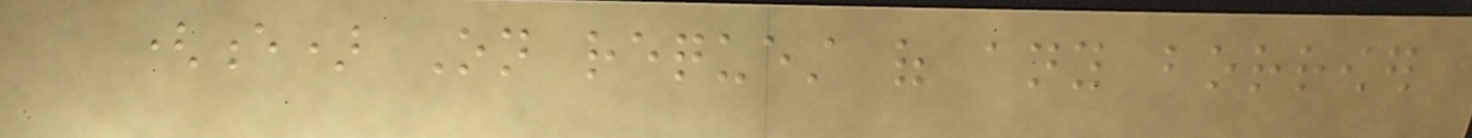(e) On request of any borrower
